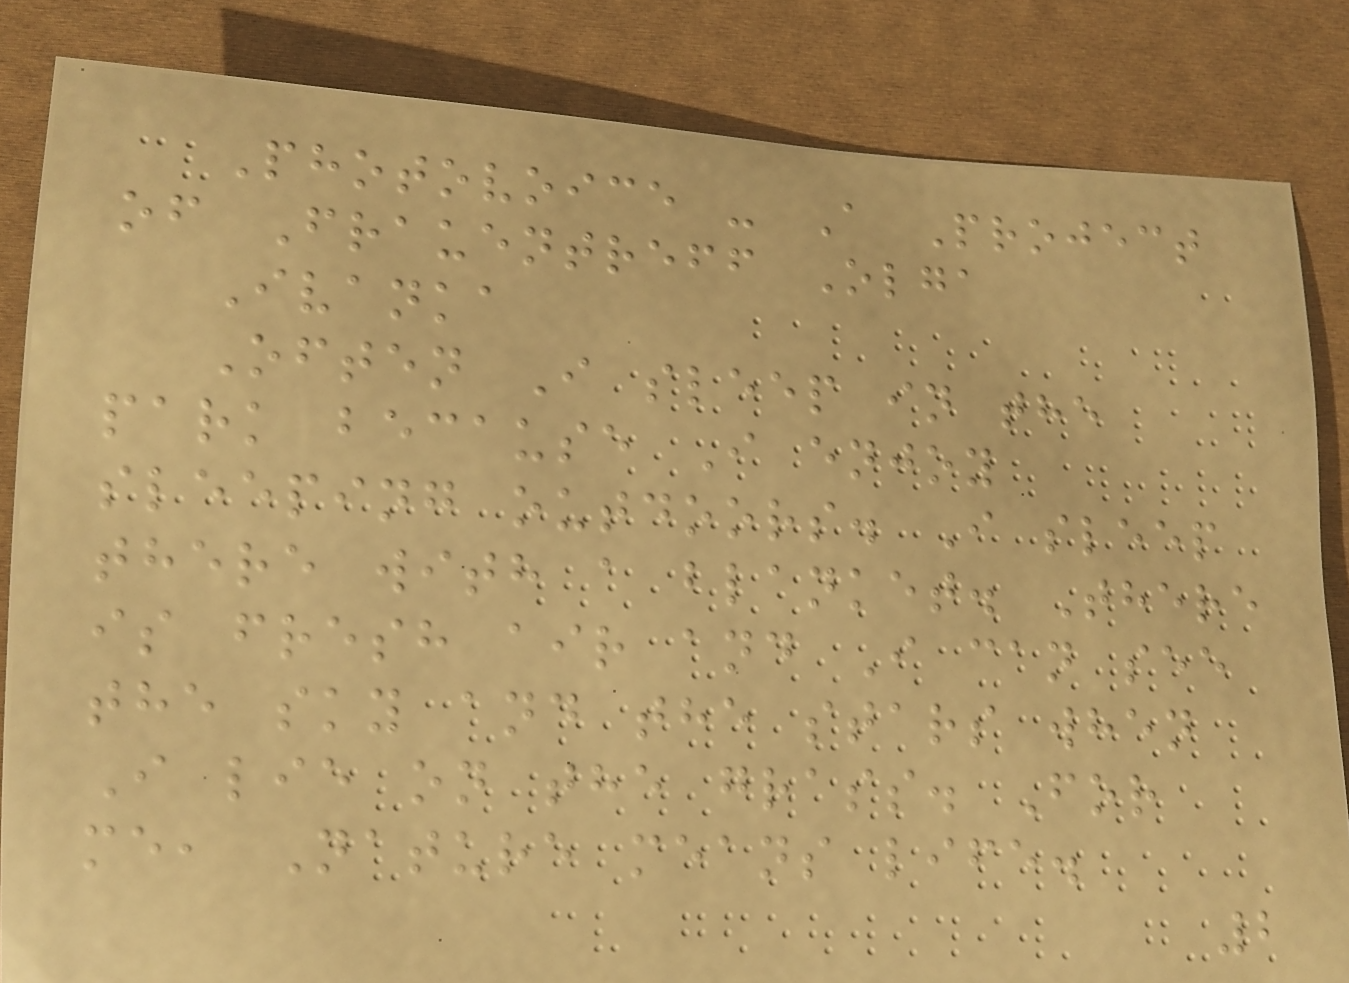Photovoice - A Project
of Frauentreff Olga
Ivanka
Often I sleep in the
park because I enjoy
sleeping outdoors. I sleep
there with a blanket. There
is fresh air and I can see
the sky and the stars when
I lie on the grass. For
me, Nature means life.
2
